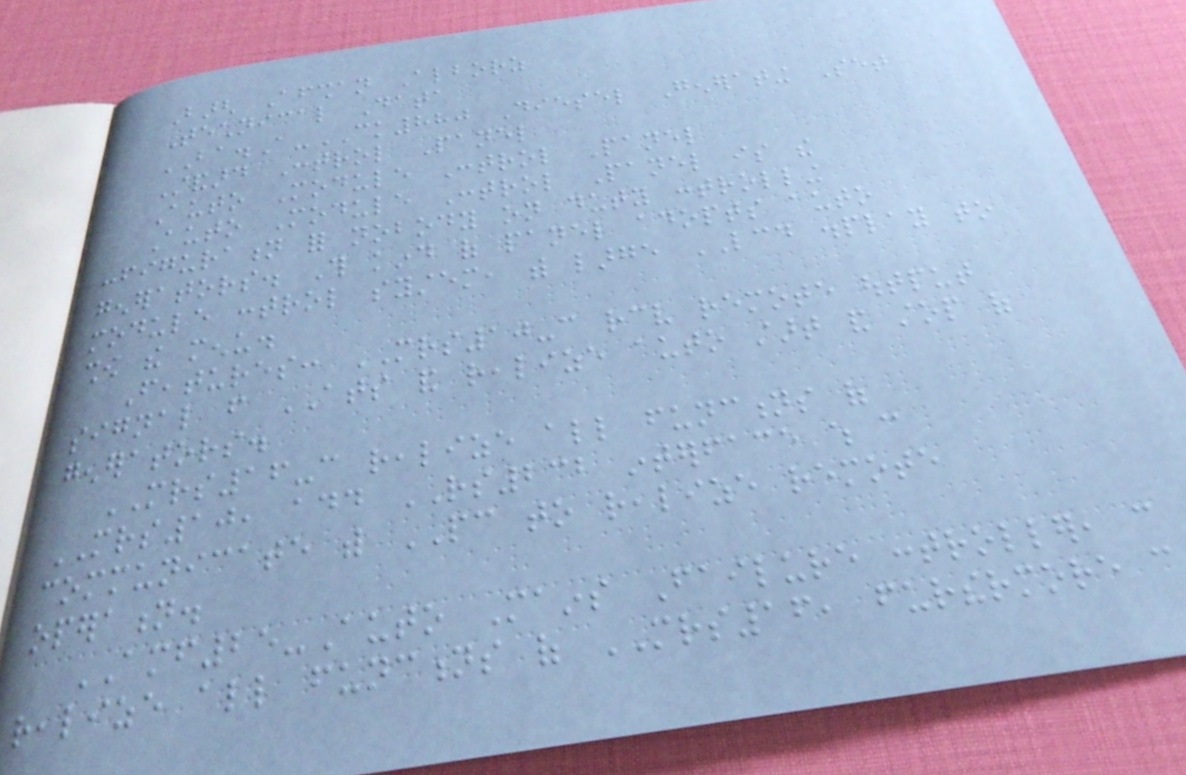Bargh Afshan Alborz
Technical Data
BA.A-CK880 Diesel Generating Set
Standard Control Panel
Auto Module Control Panel
Auto Module Control Panel is the
configuration for nobody on duty controlling
generators. This kind of panel adopts auto
module control system, with large LCD display to
show the menu.
Features: MRS10-can receive remote output
signal from ATS and realize auto start and stop of
generators.
MRS16-can realize all functions of
MRS10, add RS232 interface which can
communicate with PC to realize remote
operation.
AMF25-Auto Mains Failure controller, can
realize all functions of MRS16, furthermore can
